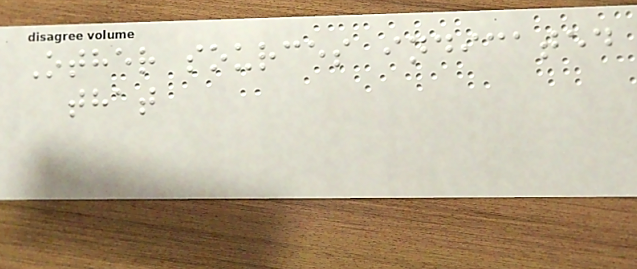Other sources indicated
that
